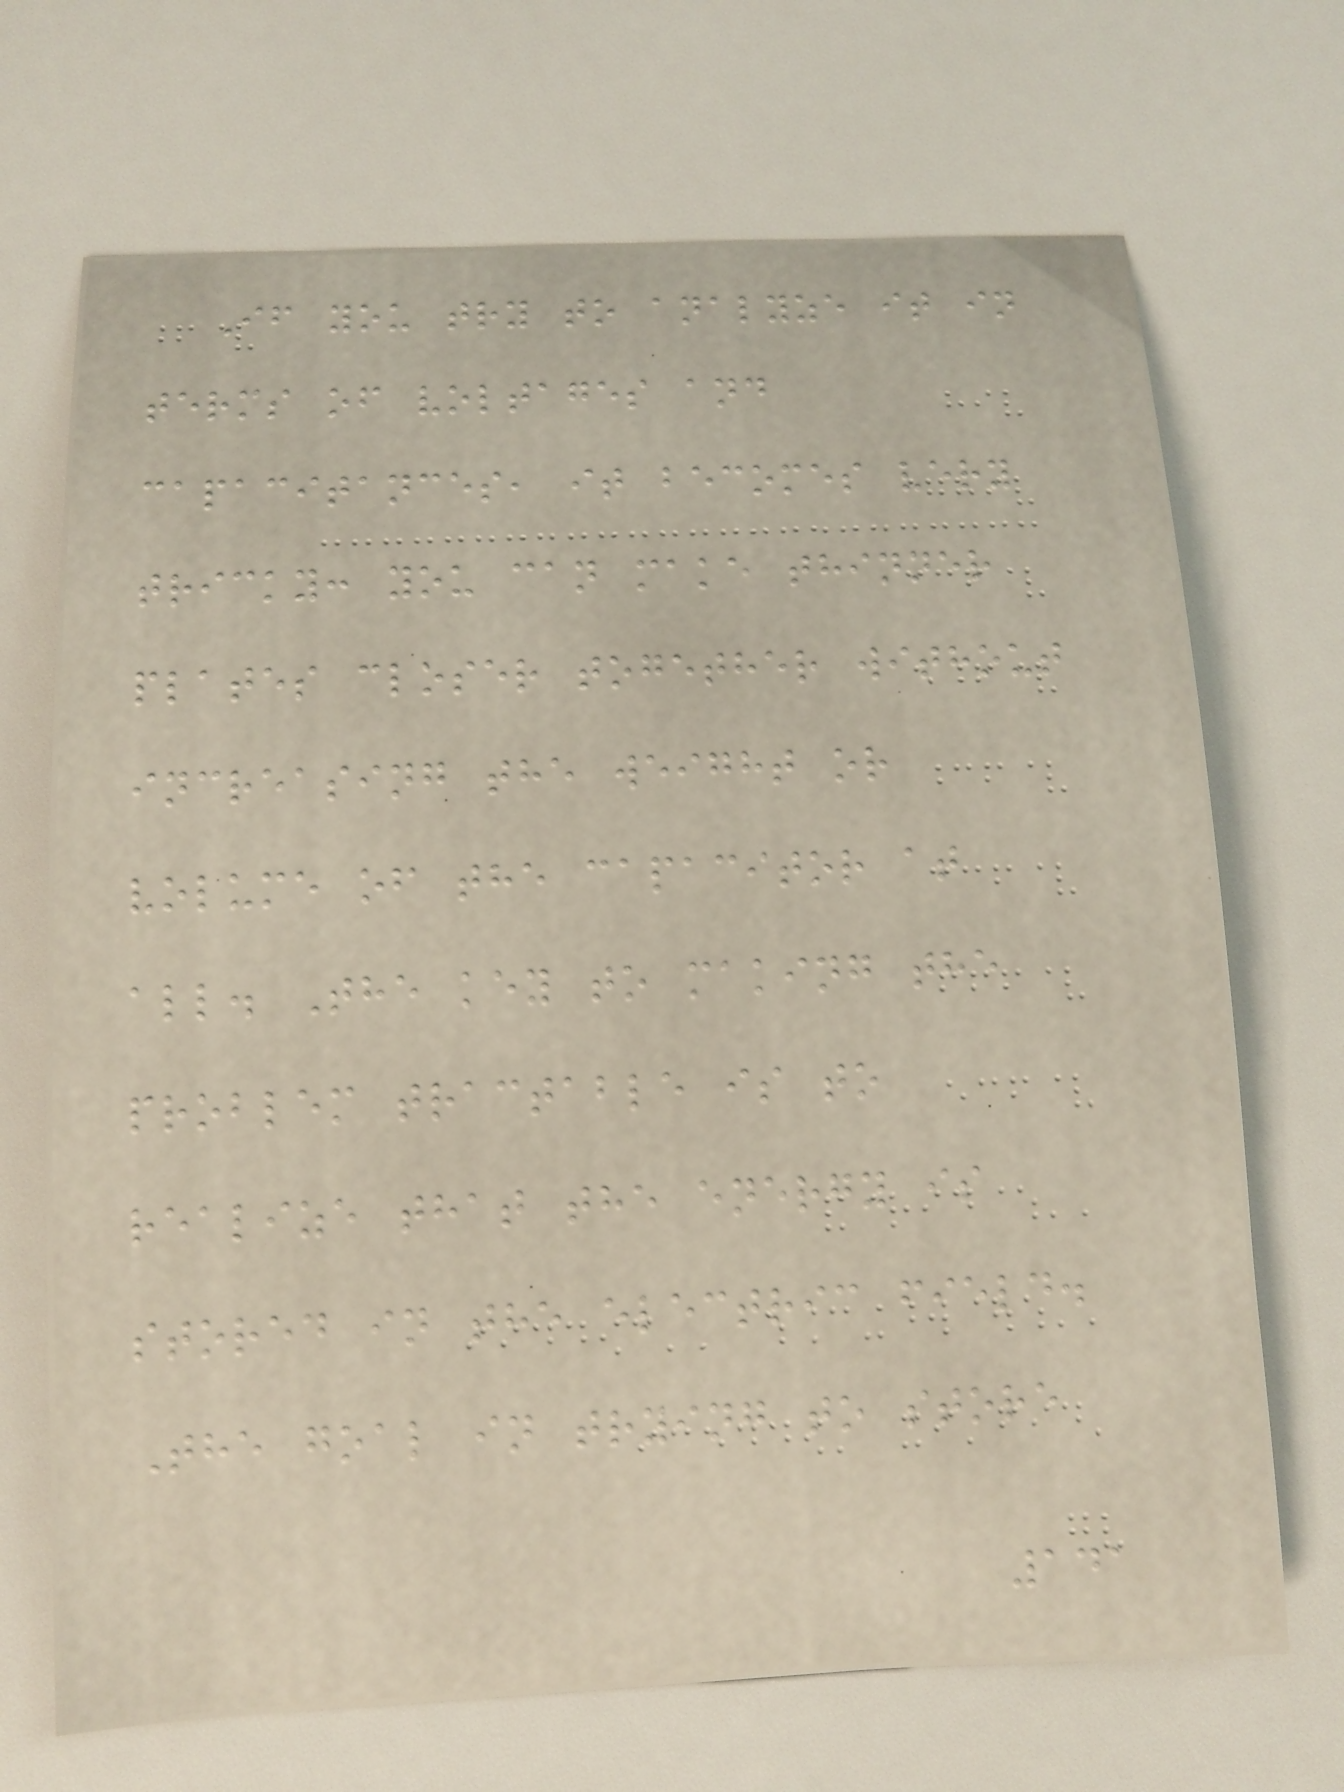If you try to analyze it in
terms of voltages and
capacitances, it becomes very
tricky: you can make thinner
plates closer together without
increasing the weight or
volume of the capacitor at
all. The key to making the
problem tractable is to
realize that the energy is
stored in the electric field.
The goal in trying to store
141
